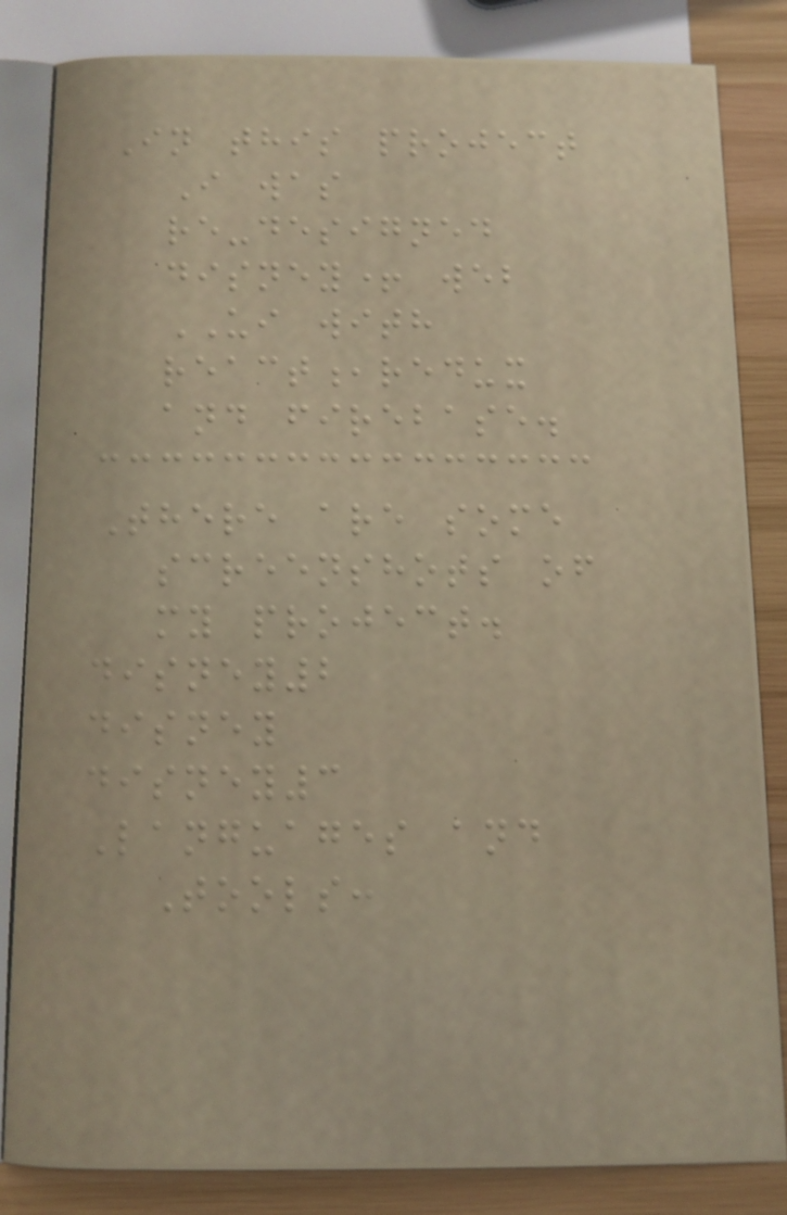In this project
I was
re-designed
disney+ web
UI with
react,redux
and firebase.
There are some
screenshots of
my project.
disney2
disney
disney3
Languages and
Tools:
